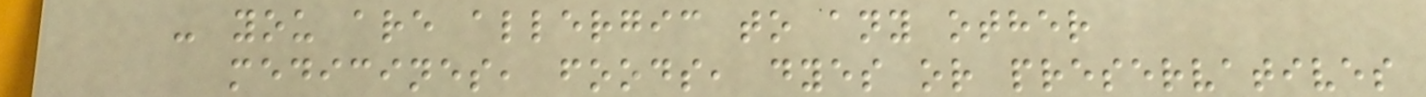- you are allergic to any other
medicines, foods, dyes or preservatives
